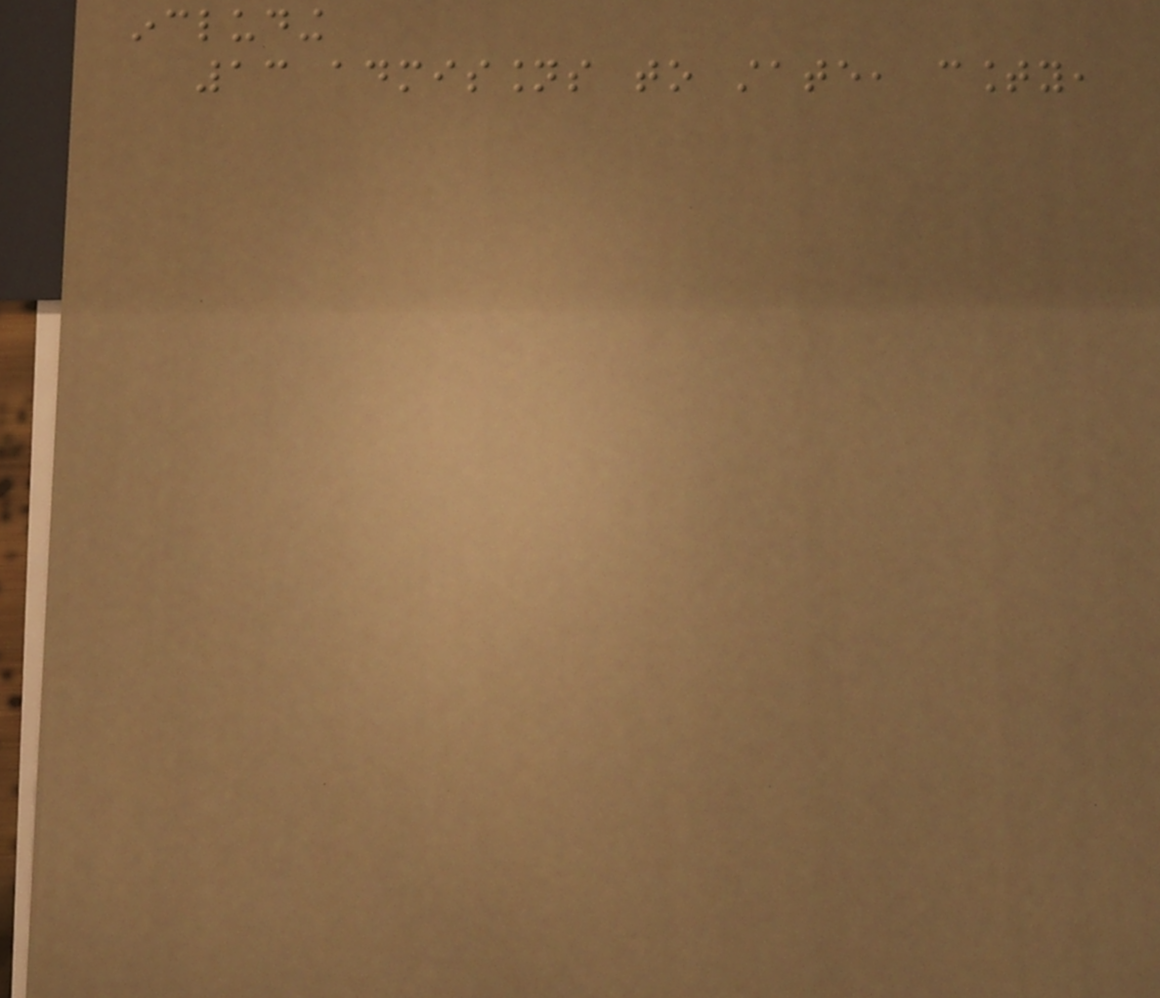including
13 admissions to state, county,
